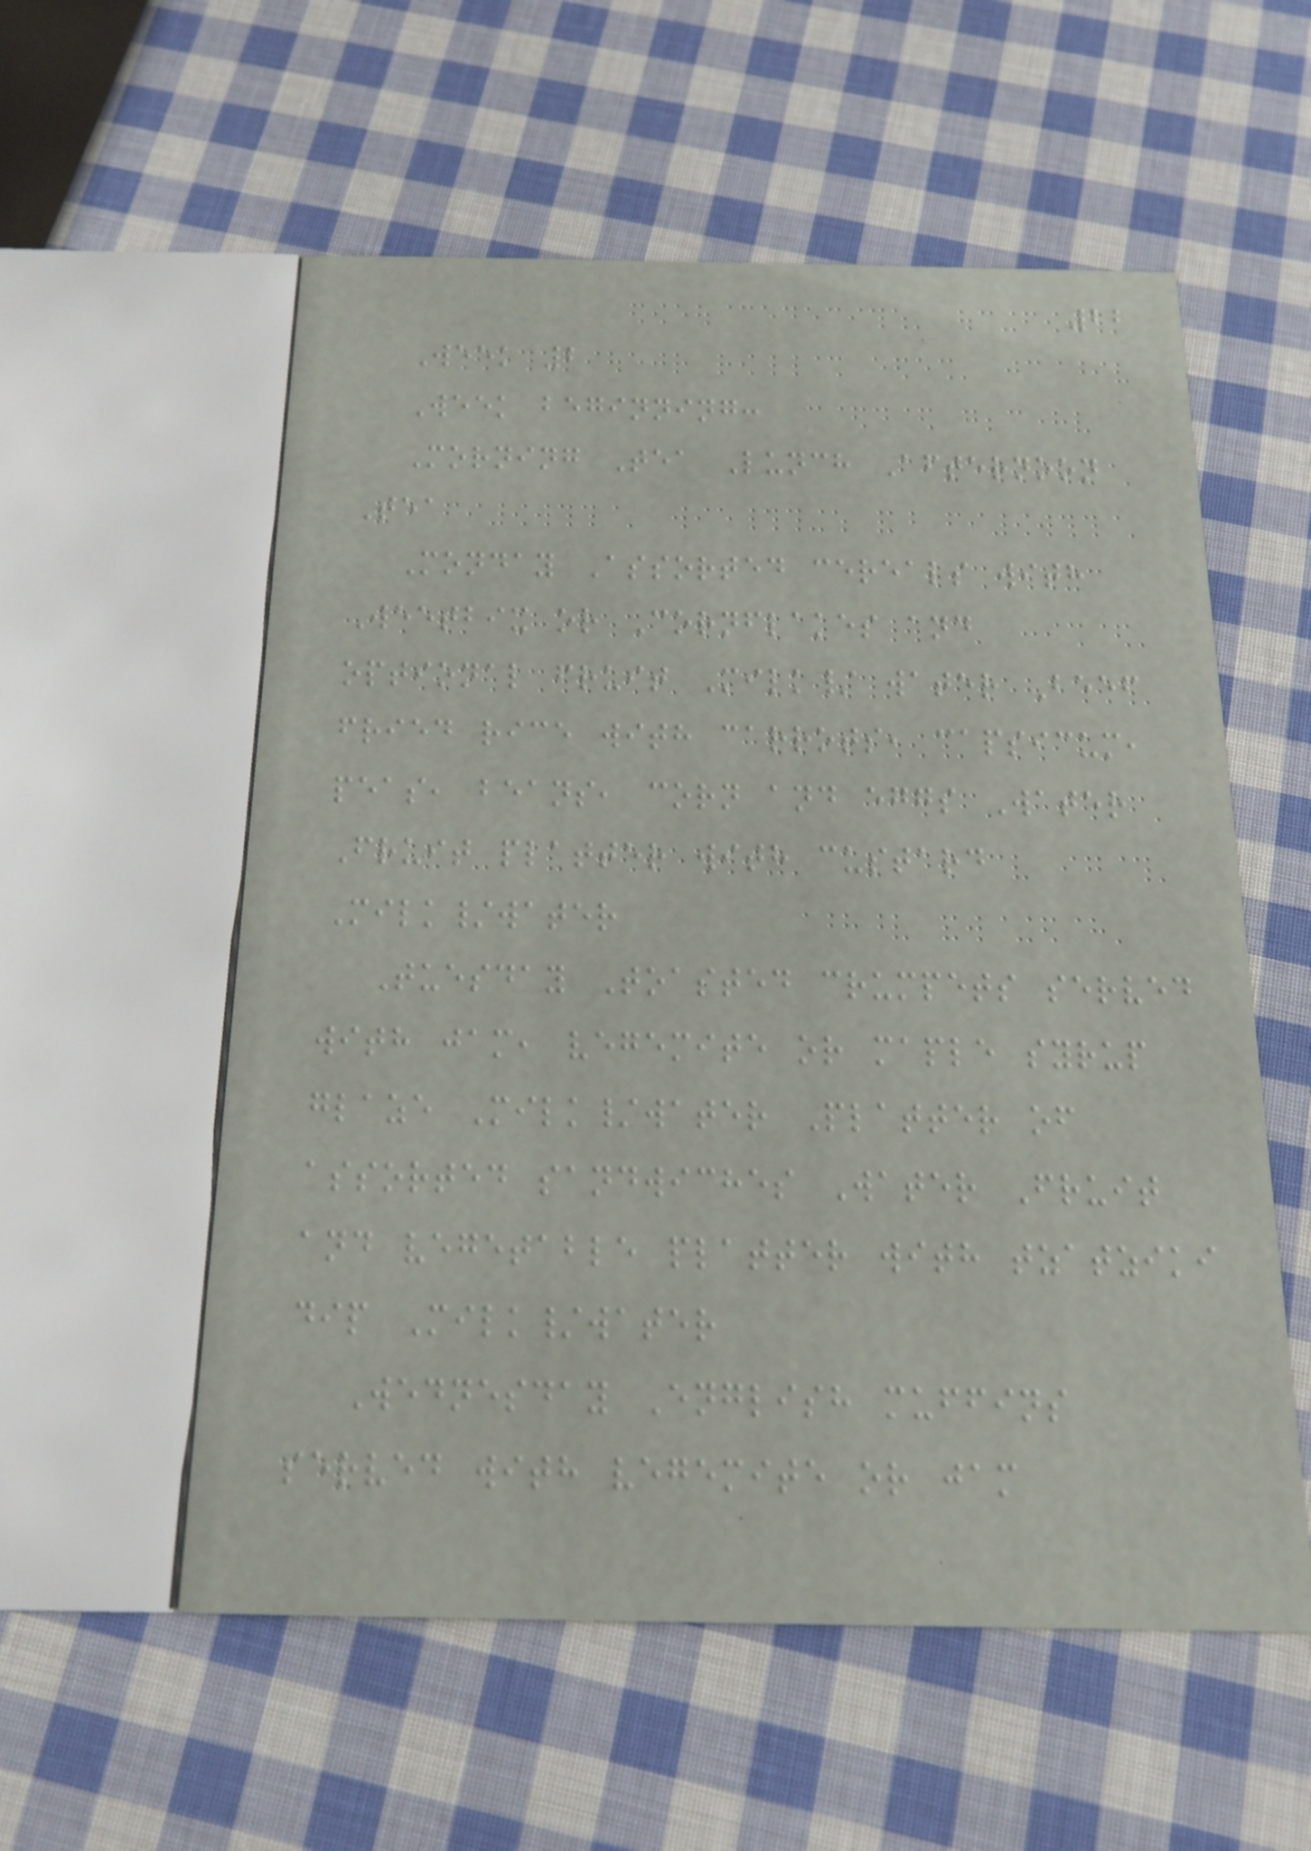22
Week 2
Week beginning:
Morning Tea Lunch Afternoon
Tea
Monday Assorted cereals with
Weetbix or Cornflakes and
optional fruit Milk/ water Beef
fried rice with carrots, capsicum,
peas, beans, corn and eggs Water
Fruit platter with custard
Milk/water
Tuesday Toasted crumpets served
with jam, vegemite or maple syrup
glaze Milk/water Platter of
assorted sandwiches Water Fruit
and vegetable platter with tzatziki
dip Milk/water
Wednesday English muffins
served with vegemite or jam
